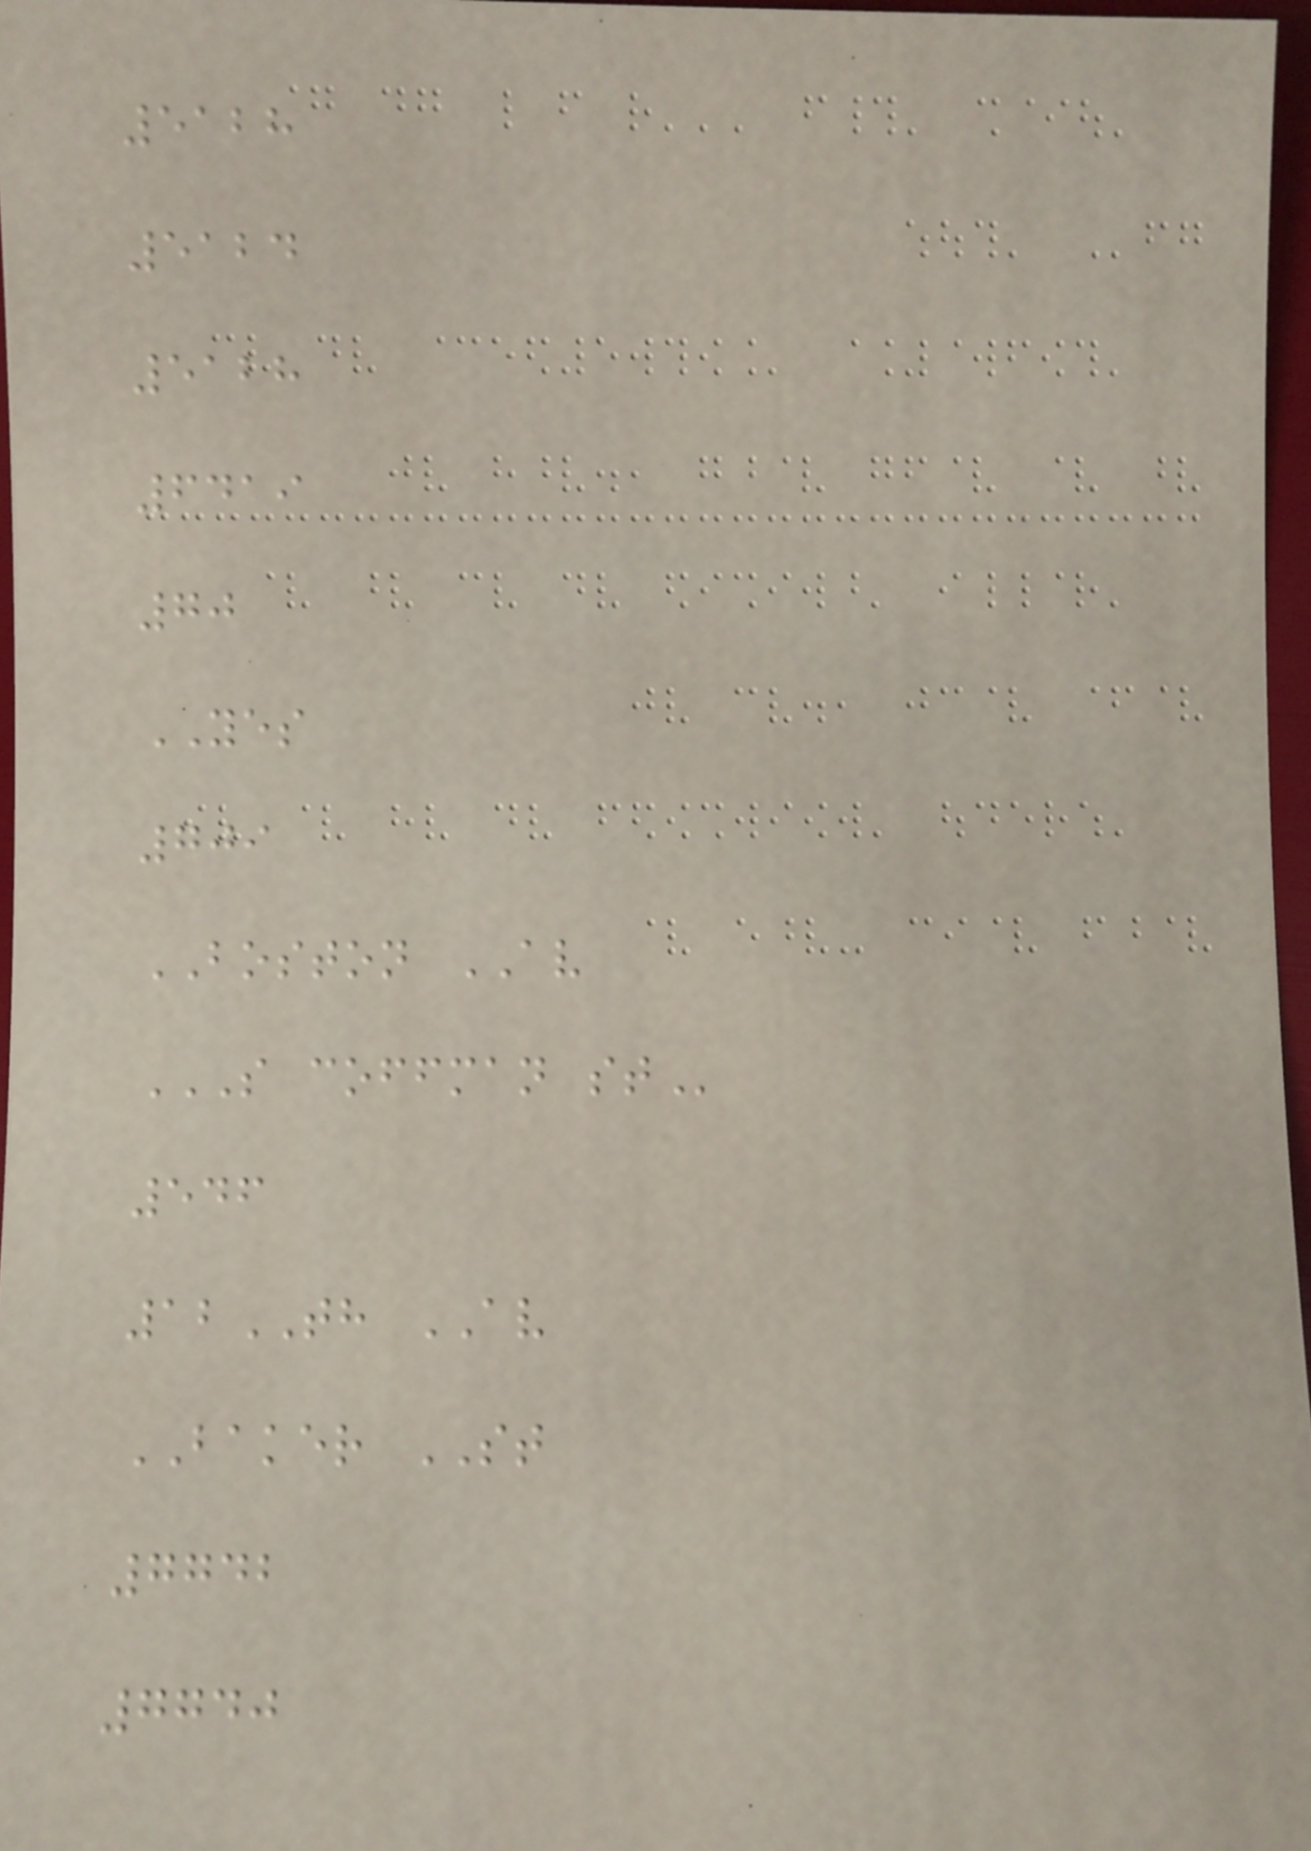5128
5124
5128
6419
70
YES
709
BOSTON AV
S COFFMAN ST
546
12TH AV
BAKER ST
7742
7740
